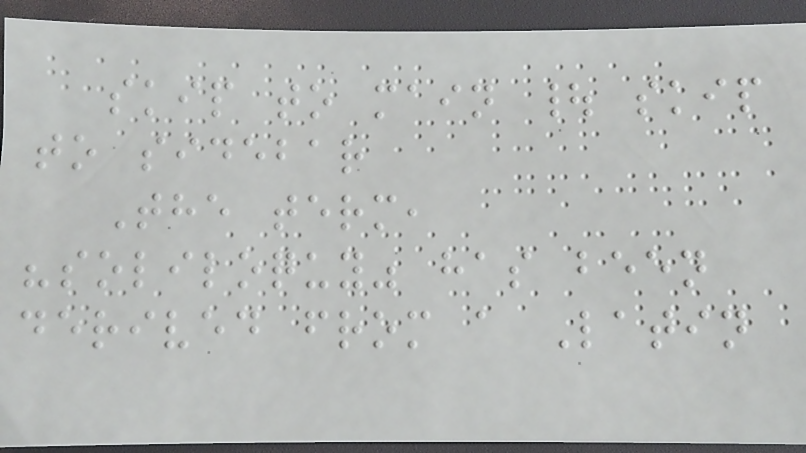skip to main | skip
to sidebar
The term,
"soliloquy" has been
derived from a Latin
